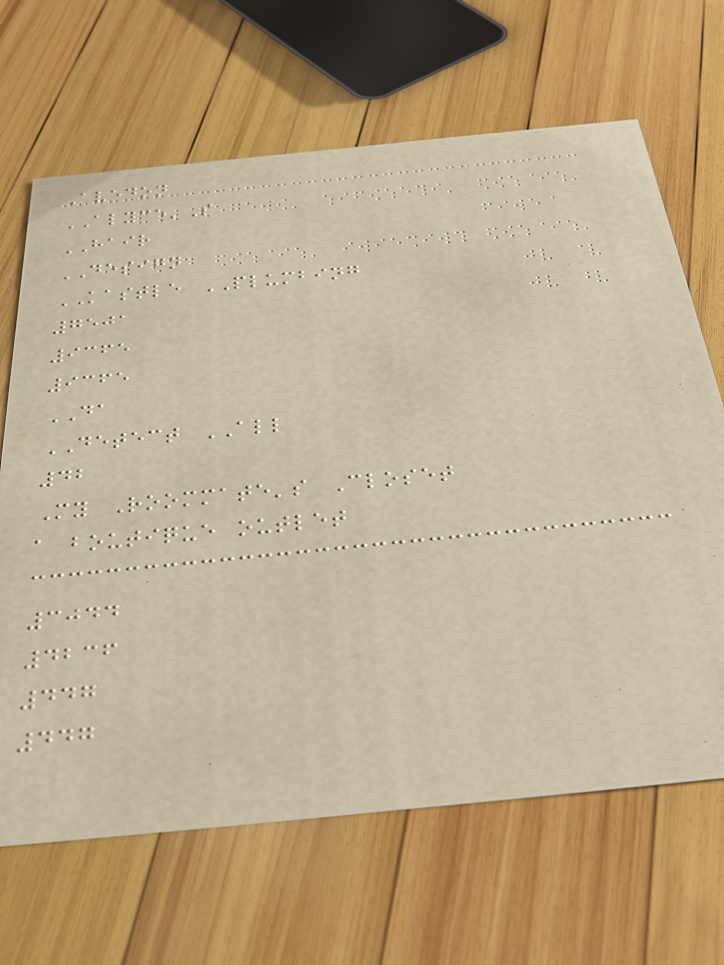Avedon
ALYCE'S
HAIR
DESIGN
KASTLE PLUMBING
7501
9365
9365
DA
DETECT ALL
42
My Roommate's Closet
a boutique outlet
3044
4236
447
447
